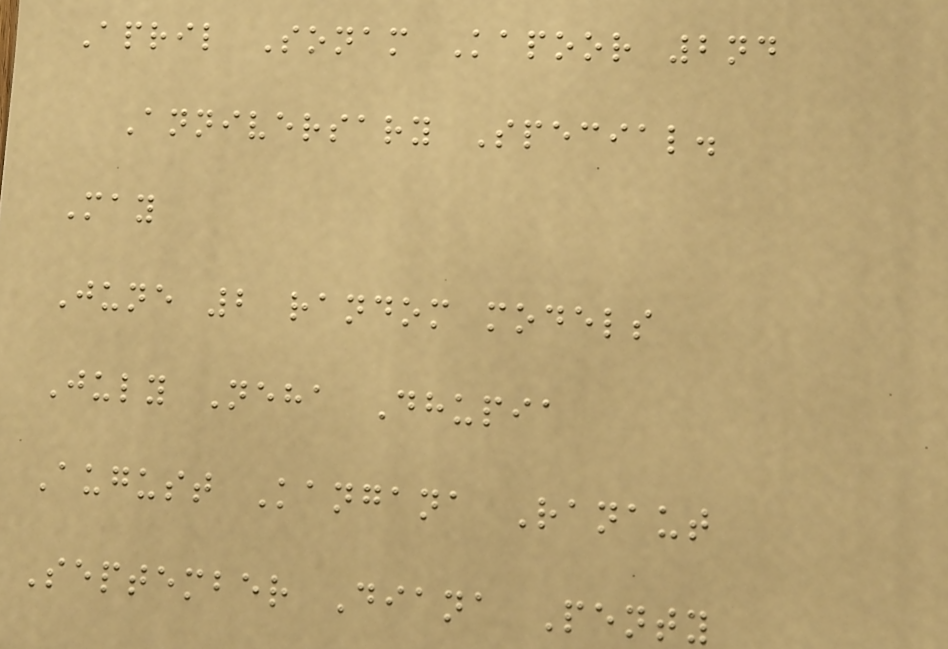April Sonam Kapoor 2nd
Anniversary Special.
May
June 2 random models
July Neha Dhupia
August Kangana Ranaut
September Diana Penty
